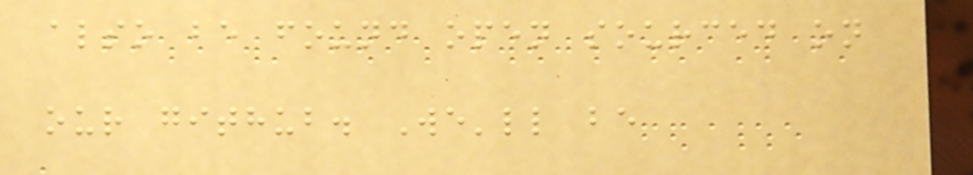also be found open sourced on
our github. We'll be
